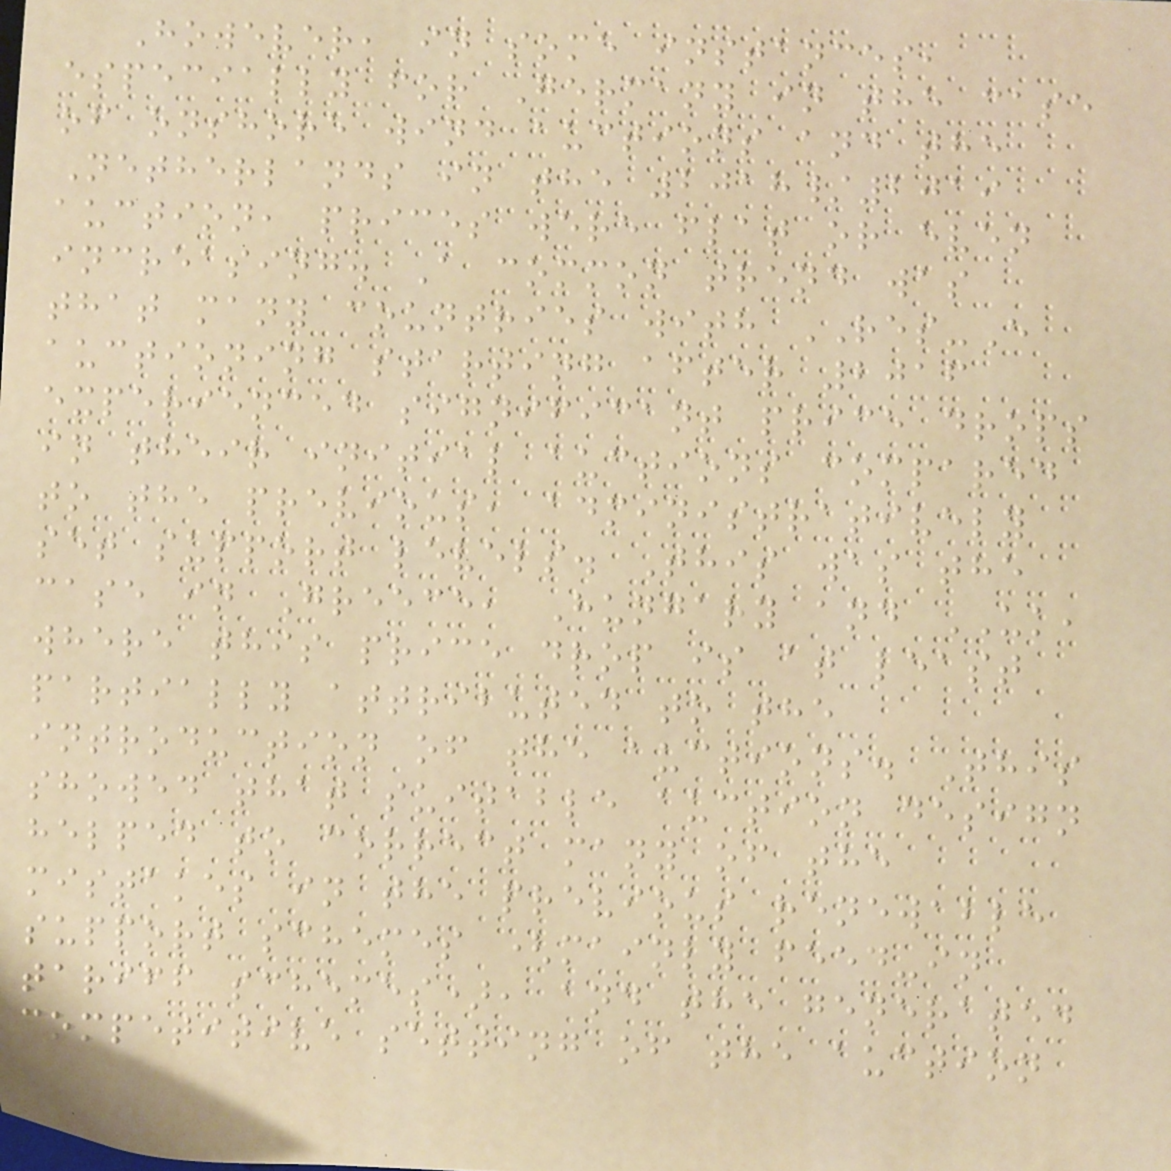However, in some instances,
especially for Germany in the case
of onshore wind auctions and the
Netherlands in the 2018/2019
auction, prices were flat or even
increasing. A common trend was
that many countries with RES-E
auctioning starting after 2016
experienced significant price drops
in their initial auctions compared
to the previous, administratively
set support levels. This was the
case in Greece, Hungary and UK,
where this price drop is at least
partially attributed to the
introduction of the auctions. This
showed that suitable auction design
helped to correct many of the
mistakes in the previous renewable
support schemes (mainly feed-in
tariff schemes), and the generated
competitive setting of the auction
